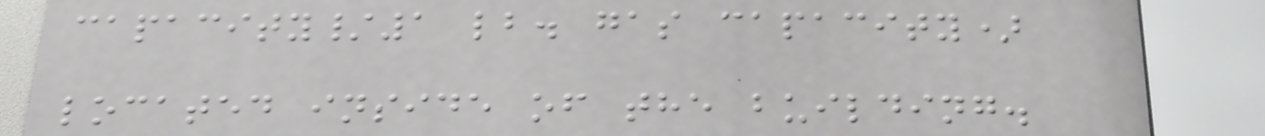capacity/1 lb. gas capacity)
located inside of the building.
